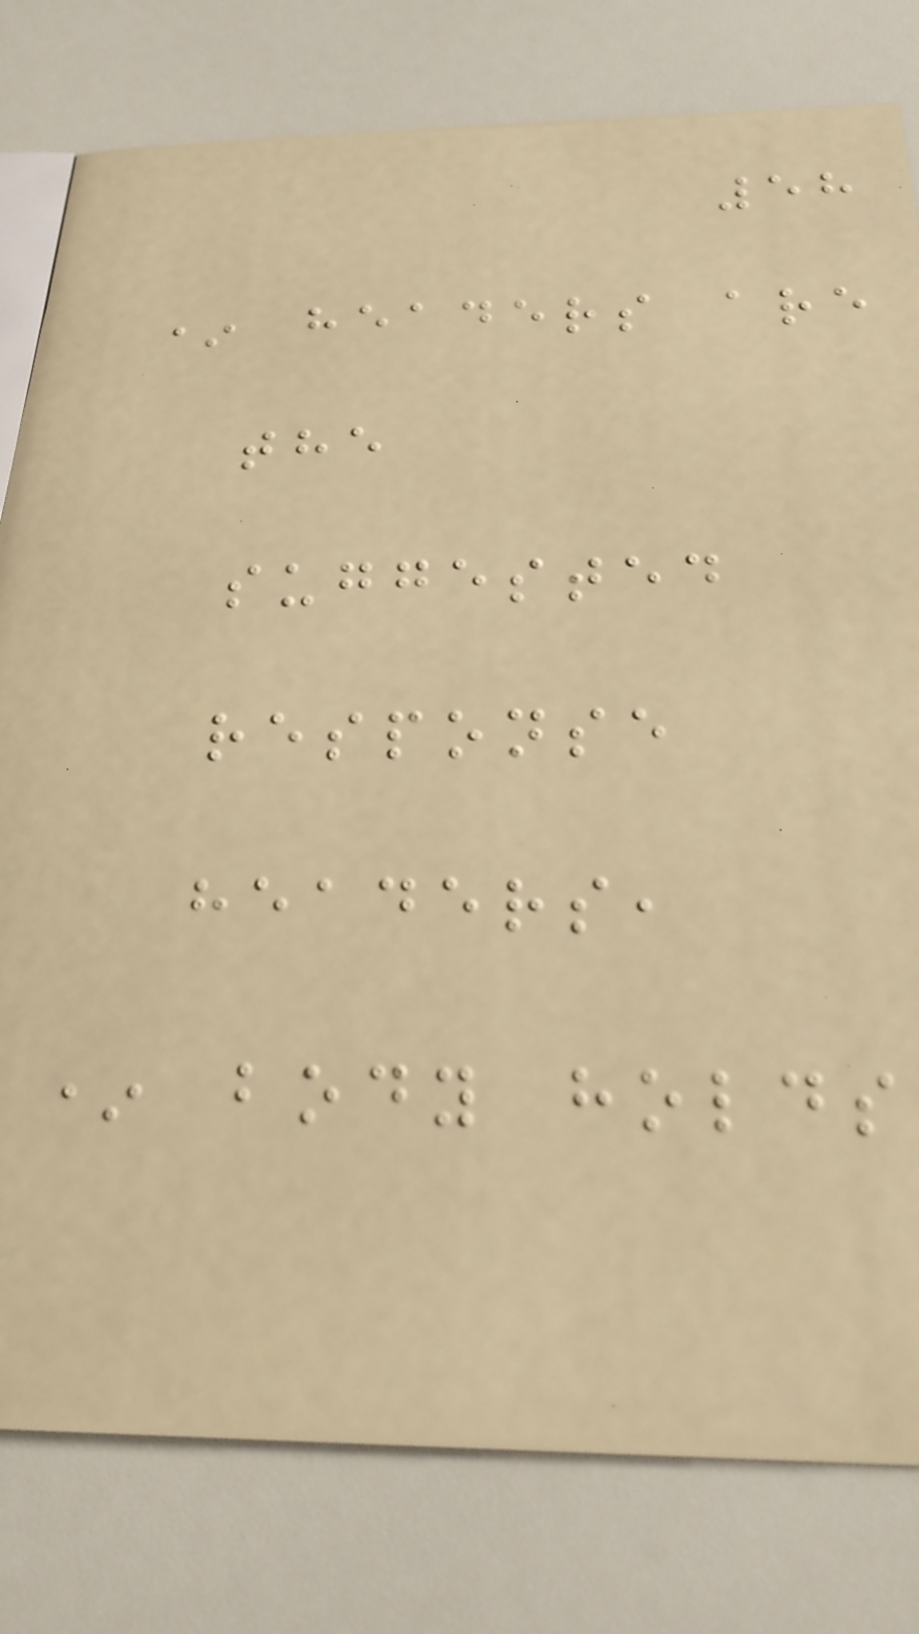58
* headers are
the
suggested
response
headers,
* body holds
